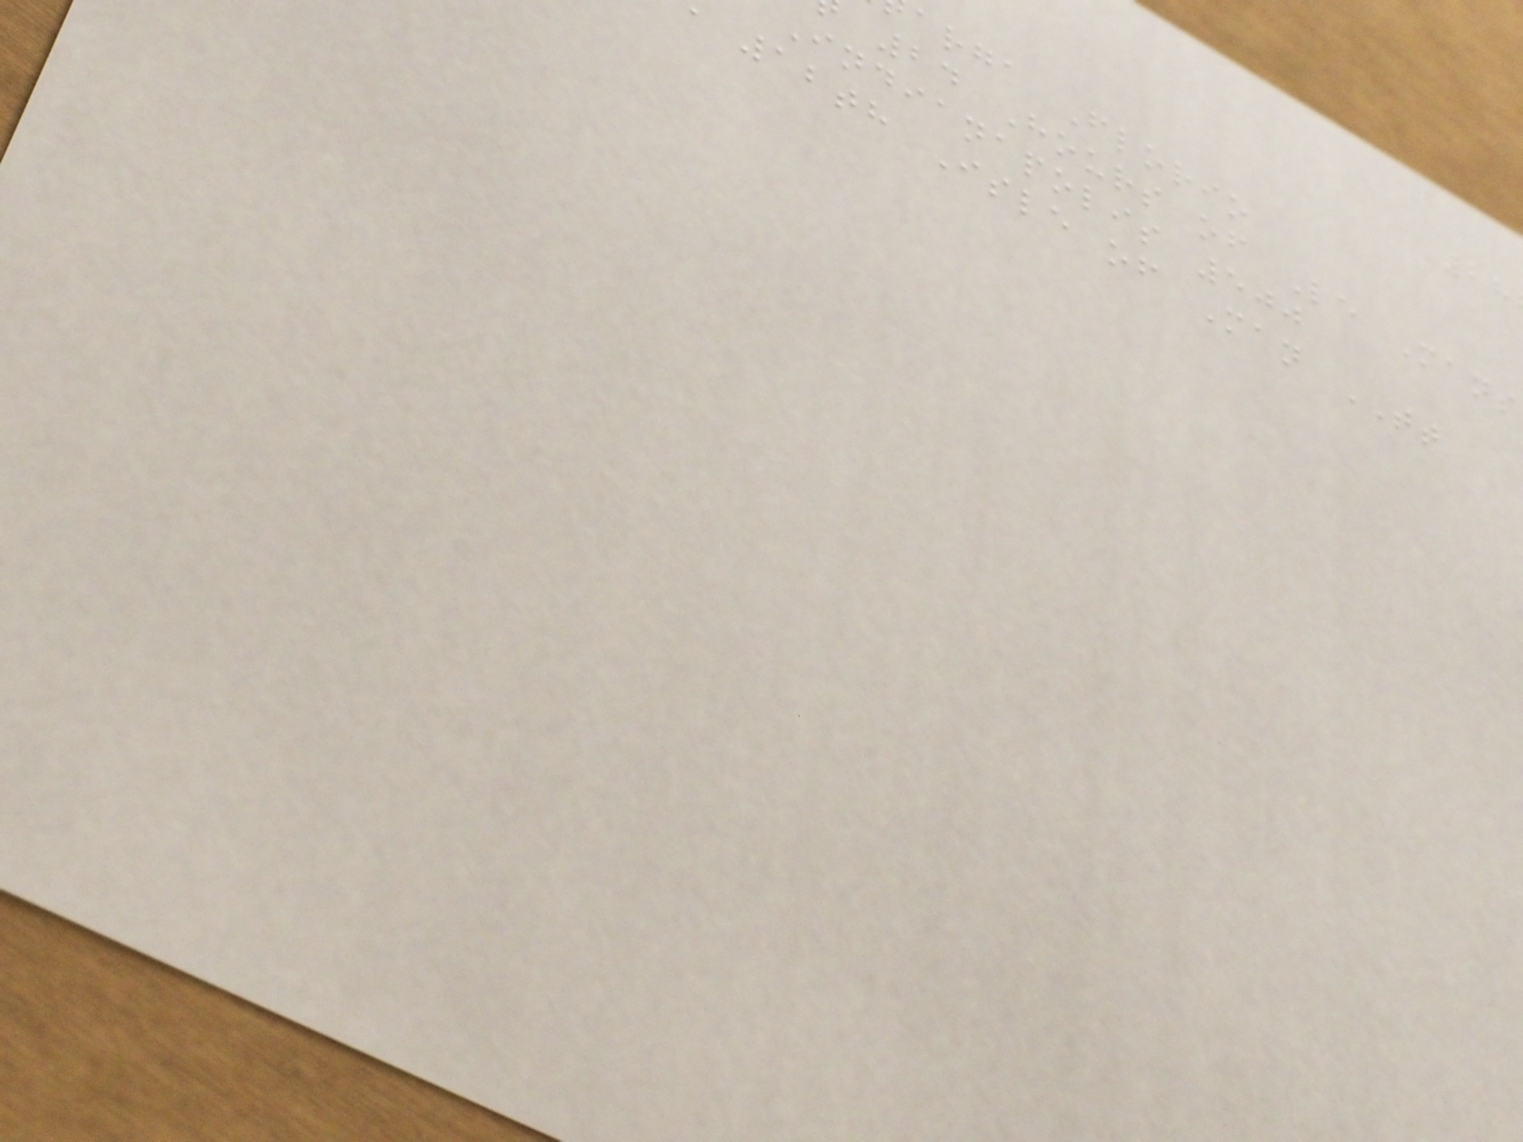arga Florio
24 Hours of Le Mans
Indianapolis 500
12th Isle of Man TT
